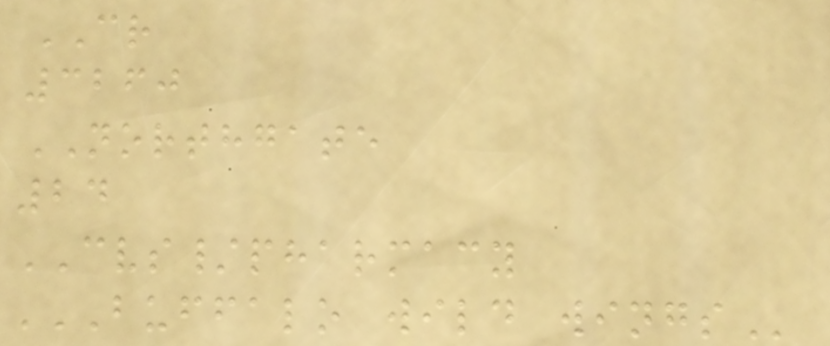CR
3260
NORTHGATE
24
CVS/pharmacy
BUFFALO WILD WINGS
